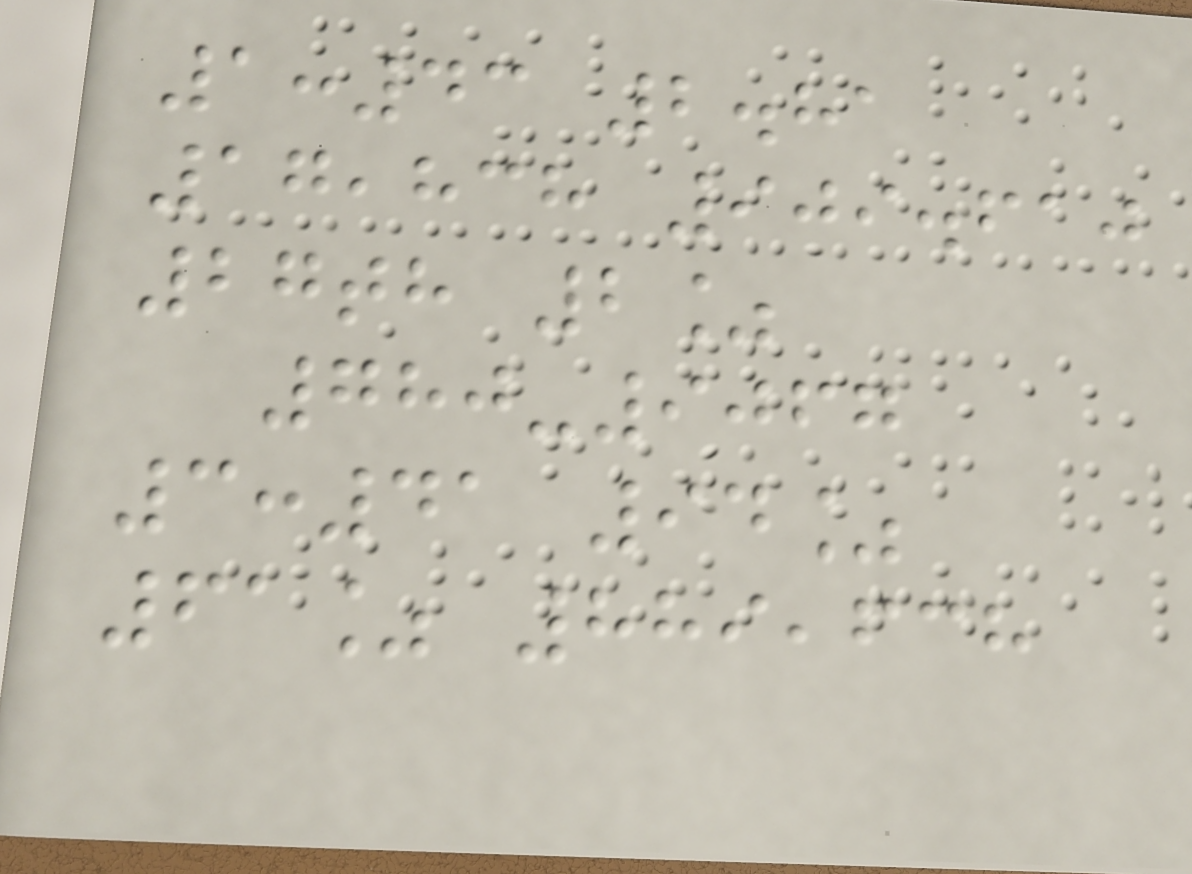1:43 2.81
17,838 909.610
27th 2%
780-9067
3:41 94%
61% 889,638
